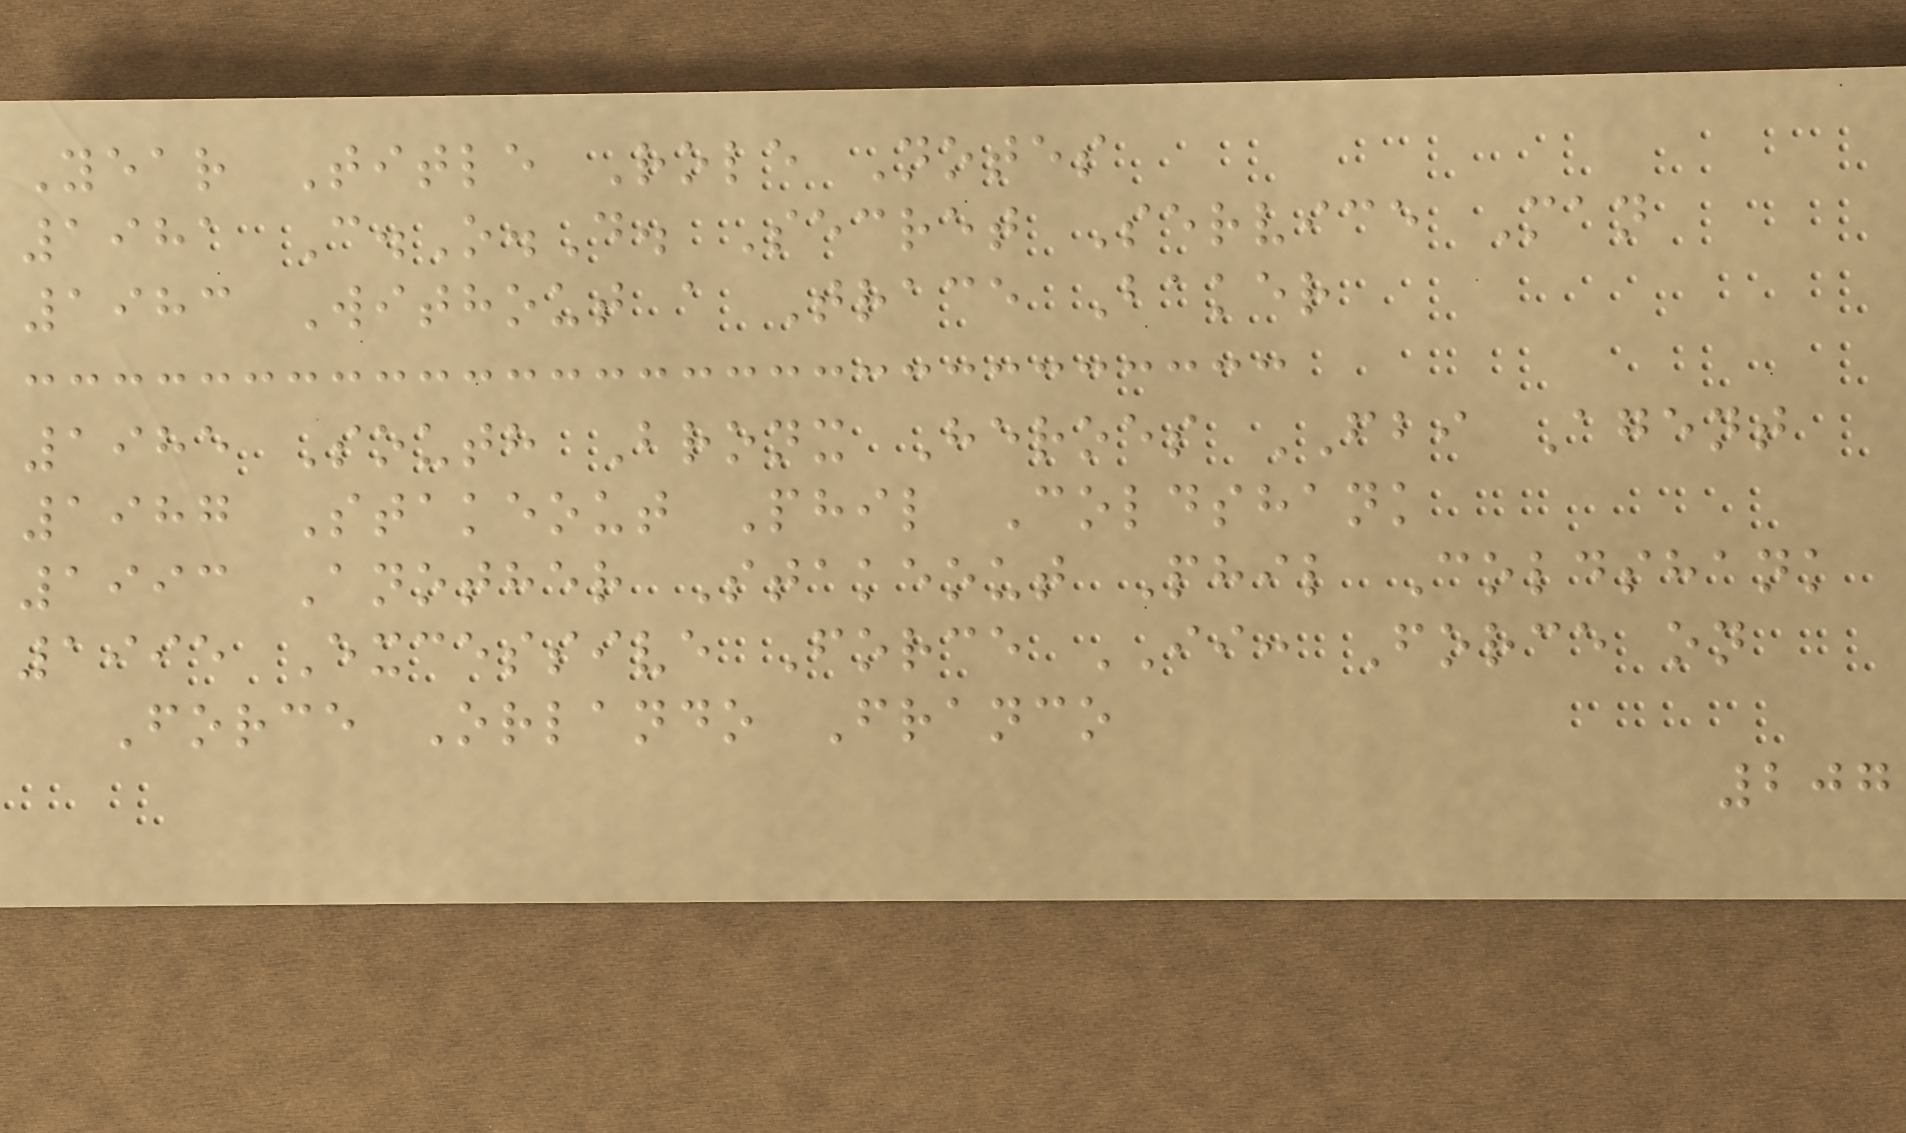Year Title Role Notes
1981 C.O.D. Secret Service Man
1983 Without a Trace Baker
1985 South Bronx Heroes FBI Agent
1987 Stakeout Phil Coldshank
1993 Another Stakeout Phil Coldshank
1995 Excessive Force II: Force on
Force Orlando Franco
207
